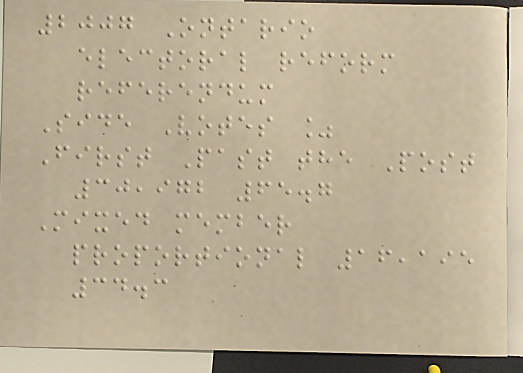2007 Ontario
electoral reform
referendum
Side Votes %
First Past the Post
30,972 65.7
Mixed member
proportional 16,195
34.3
